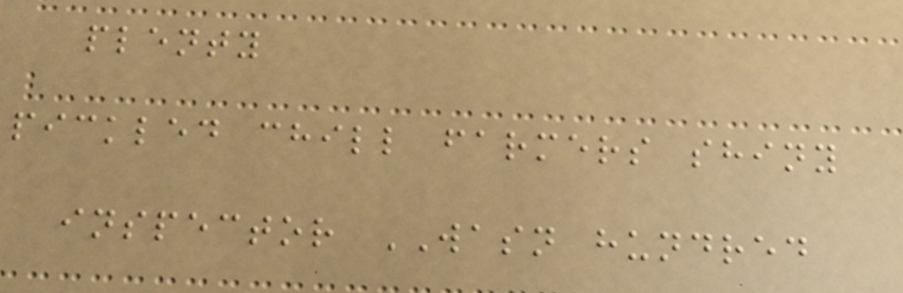plenty
pickled chill farmers shiny
inspector WASN hundred
